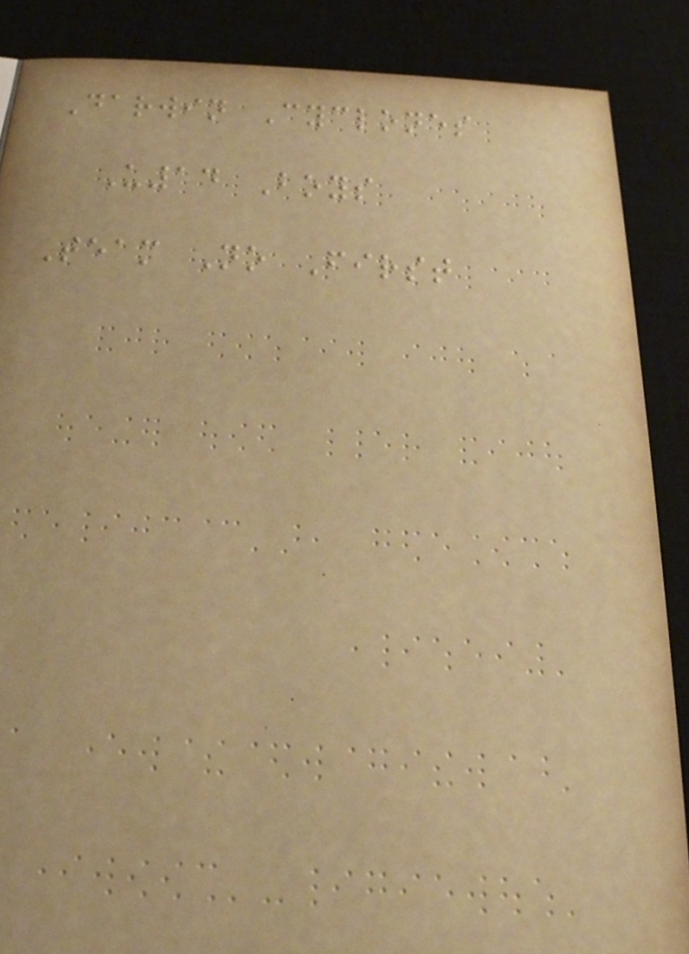Darwin Cyclones
U14 Boys
Team No First
